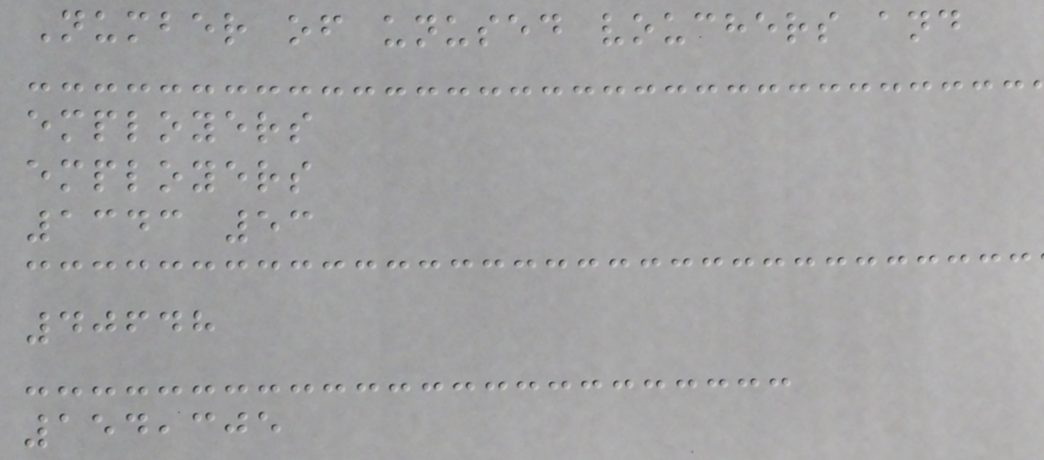Number of unused vouchers and
employers
employers
1343 53
40648
154,305
